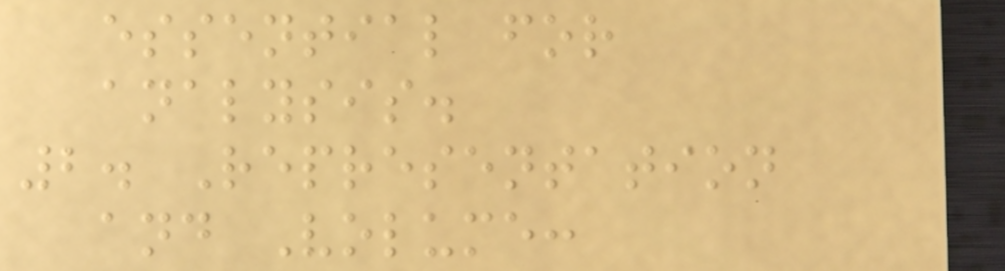essential for
analysis.
2. Representation
and Volume:
